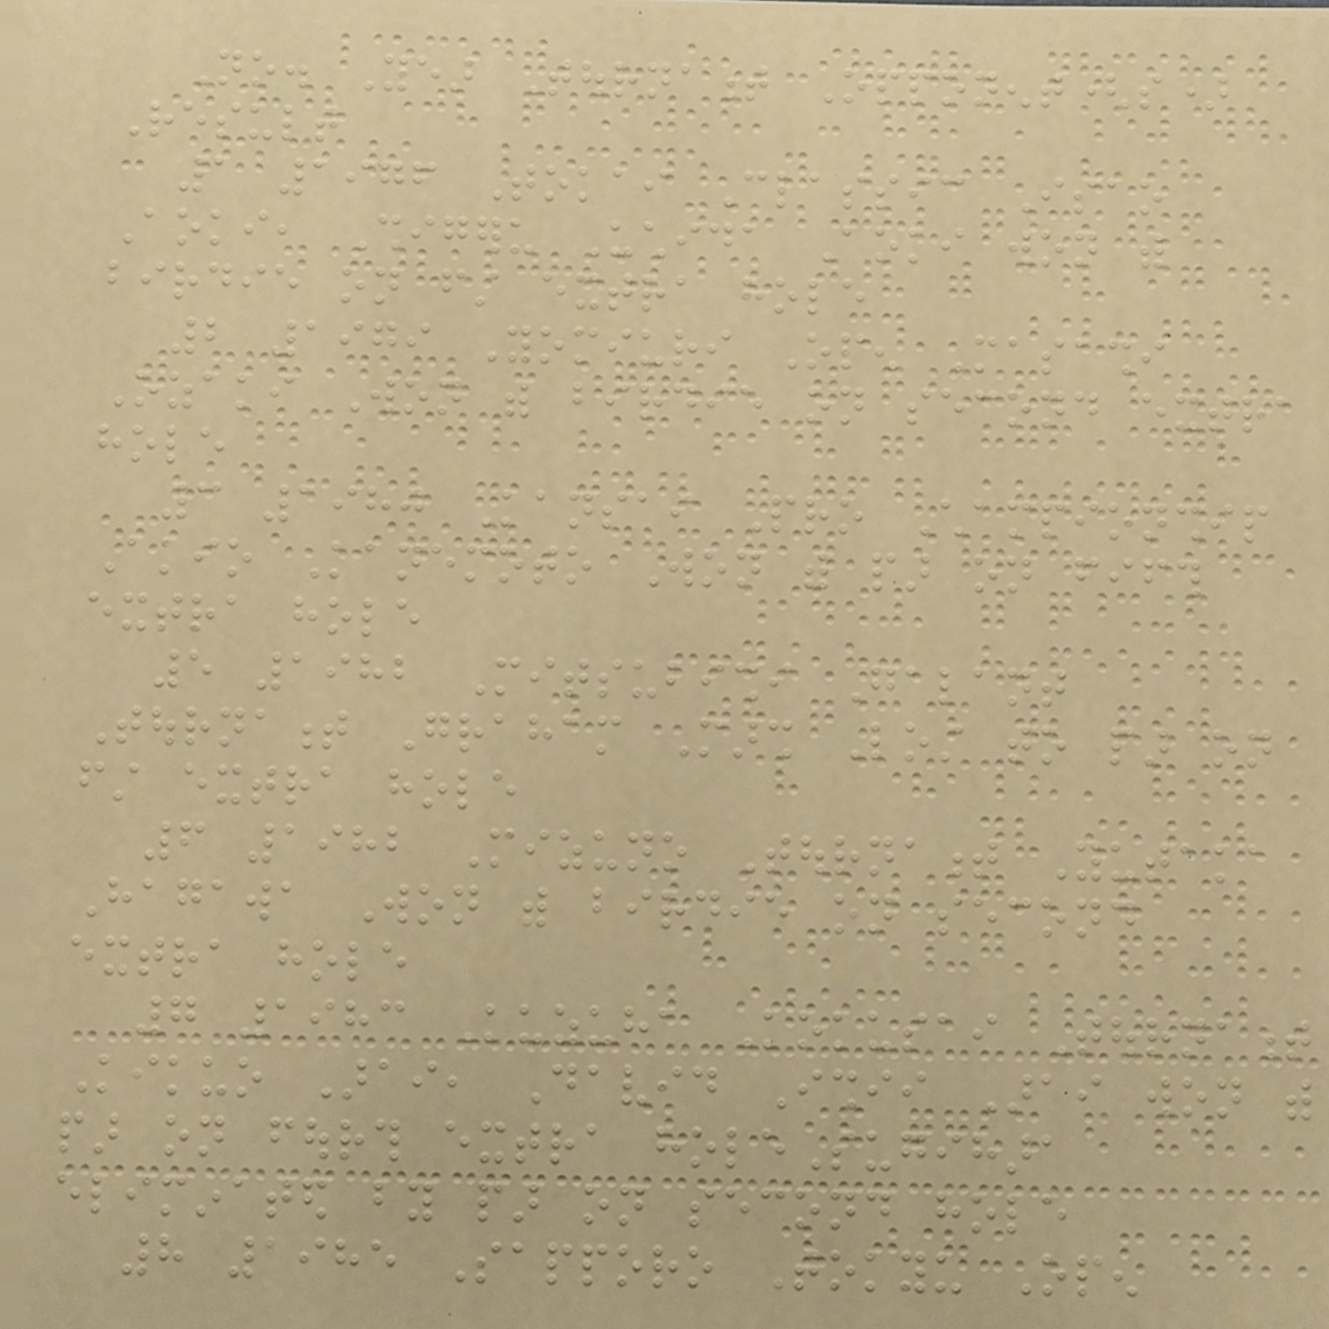No. Year Tournament Opponent(s)
Result
1 1976 Tokai Classic Isao
Aoki, Shigeru Uchida Aoki won with
birdie on first extra hole
2 1979 Yomiuri Open Masashi
Ozaki Won with birdie on second extra
hole
3 1980 Kansai Pro Championship
Akio Kanemoto Won with par on fifth
extra hole
5 1982 Mitsubishi Galant
Tournament Graham Marsh Lost to par on
first extra hole
6 1982 Mizuno Tournament Yutaka
Hagawa Won with birdie on second
extra hole
7 1983 Kuzuha Kokusai Tournament
Kikuo Arai, David Ishii Arai won with
par on fourth extra holeSugihara
eliminated by par on second hole
8 1985 Sapporo Tokyu Open
